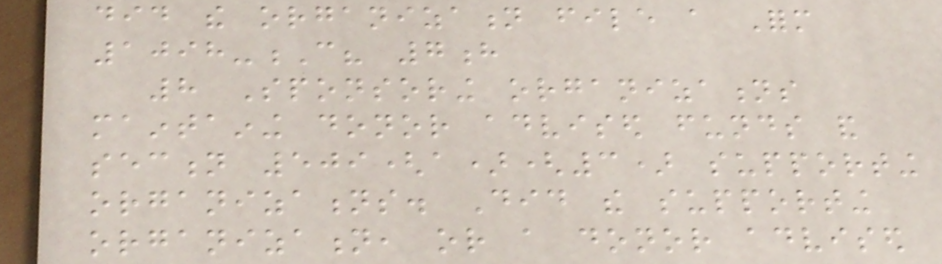did the organization file a Form
1098-C? 7h
8 Sponsoring organizations
maintaining donor advised funds and
section 509(a)(3) supporting
organizations. Did the supporting
organization, or a donor advised
